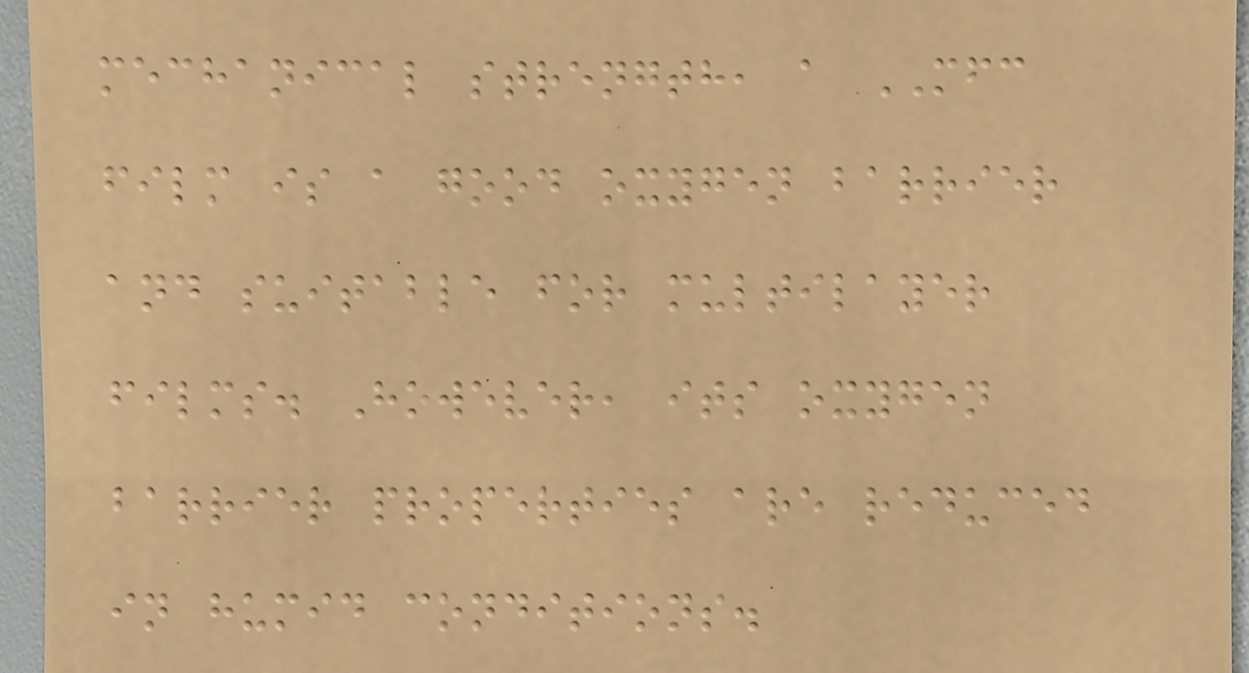mechanical strength, a MFC
film is a good oxygen barrier
and suitable for multilayer
films. However, its oxygen
barrier properties are reduced
in humid conditions.
